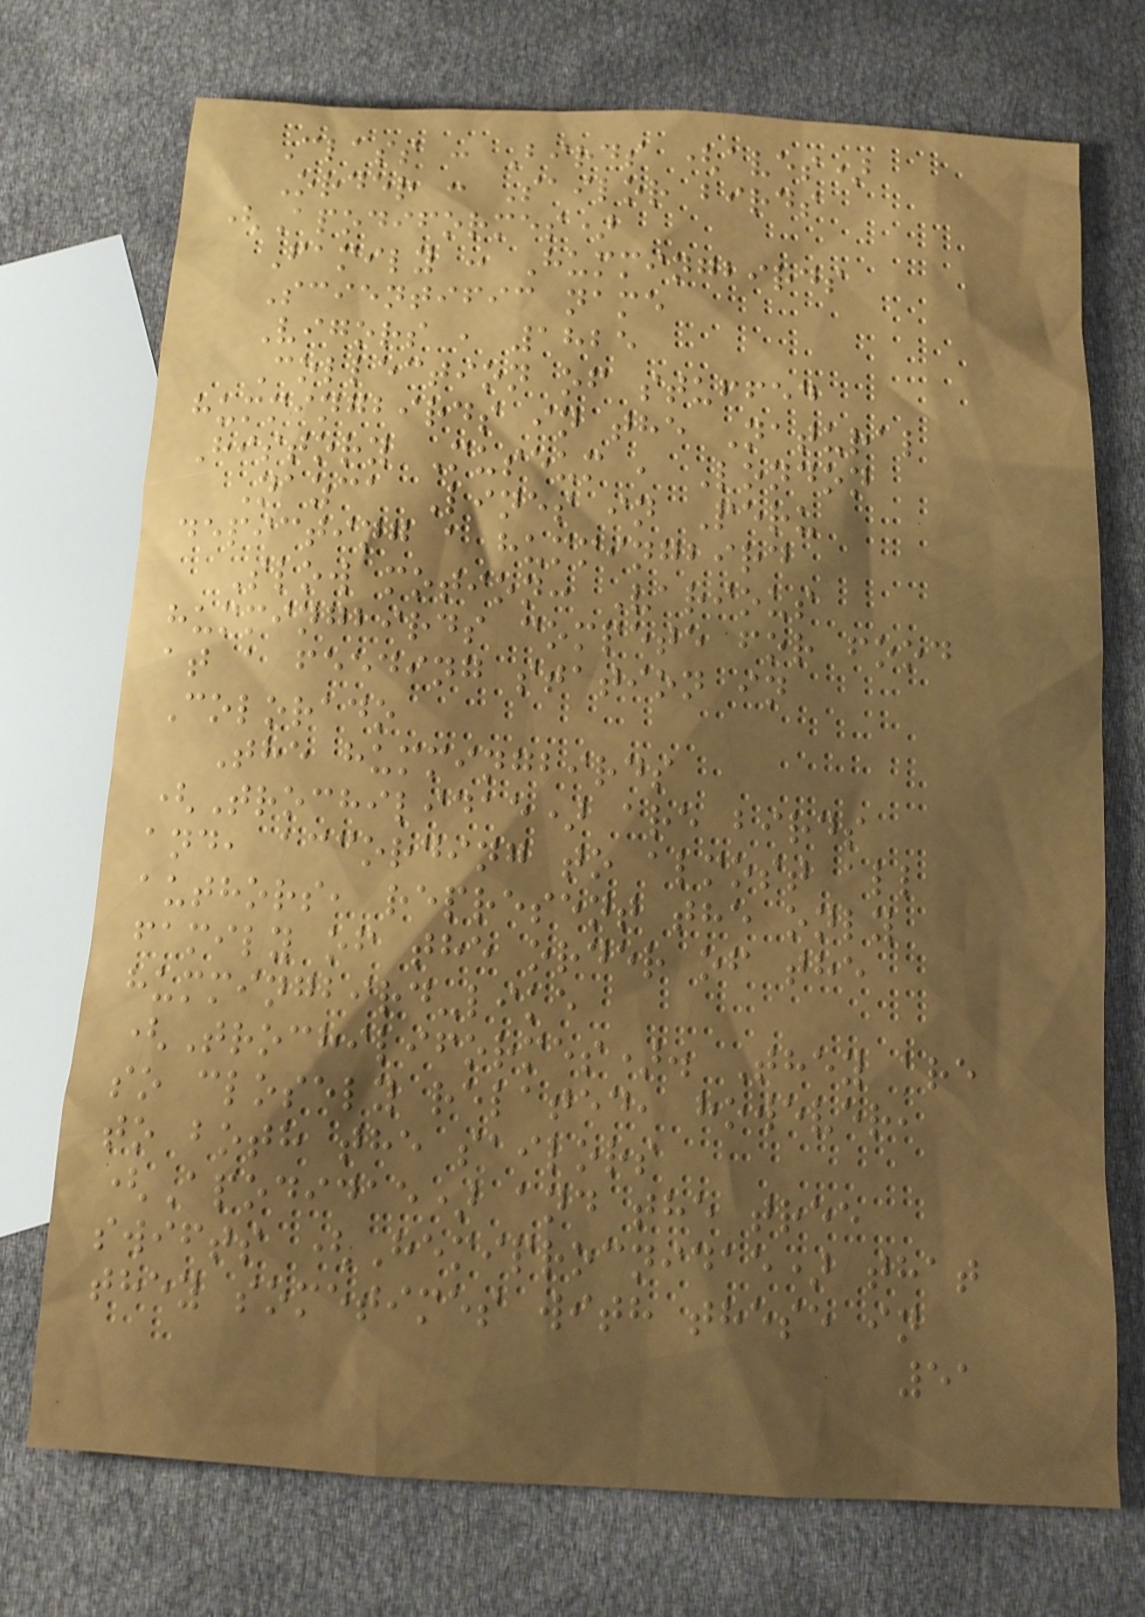Class : Birds (aves)
Order : Sailor birds
(Apodiformes)
Family : Hummingbirds
Scientific name
Vigors , 1825
Collection of stuffed
hummingbirds in the Natural
History Museum , London
Nazca Lines in Peru
depicting a hummingbird
Slow motion: Various
hummingbirds compete for food
at a feeding station in
Colorado
The hummingbirds
(Trochilidae) are birds
and, according to almost all
authors, represent the only
family of the order of the
hummingbird-like
(Trochiliformes). They are
so closely related, however,
to both the sailors
(Apodidae) and the tree
swifts (Hemiprocnidae) that
they sometimes with these in
51
